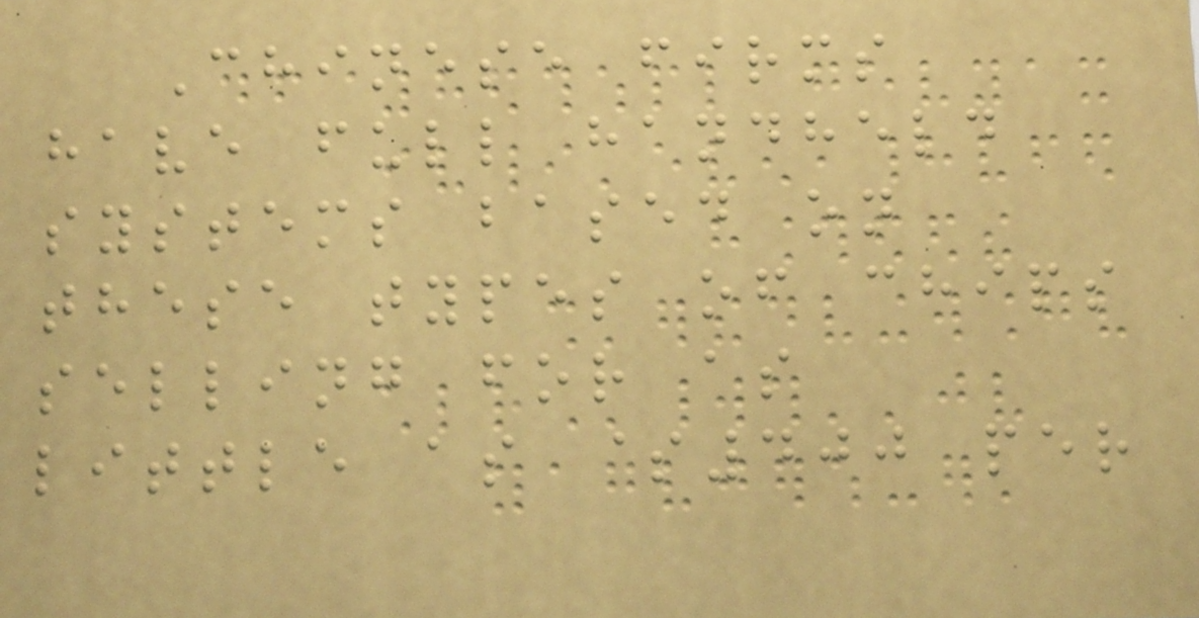Chinese firms
have full handheld
systems based on
these types of chips
selling for as
little as $400 per
